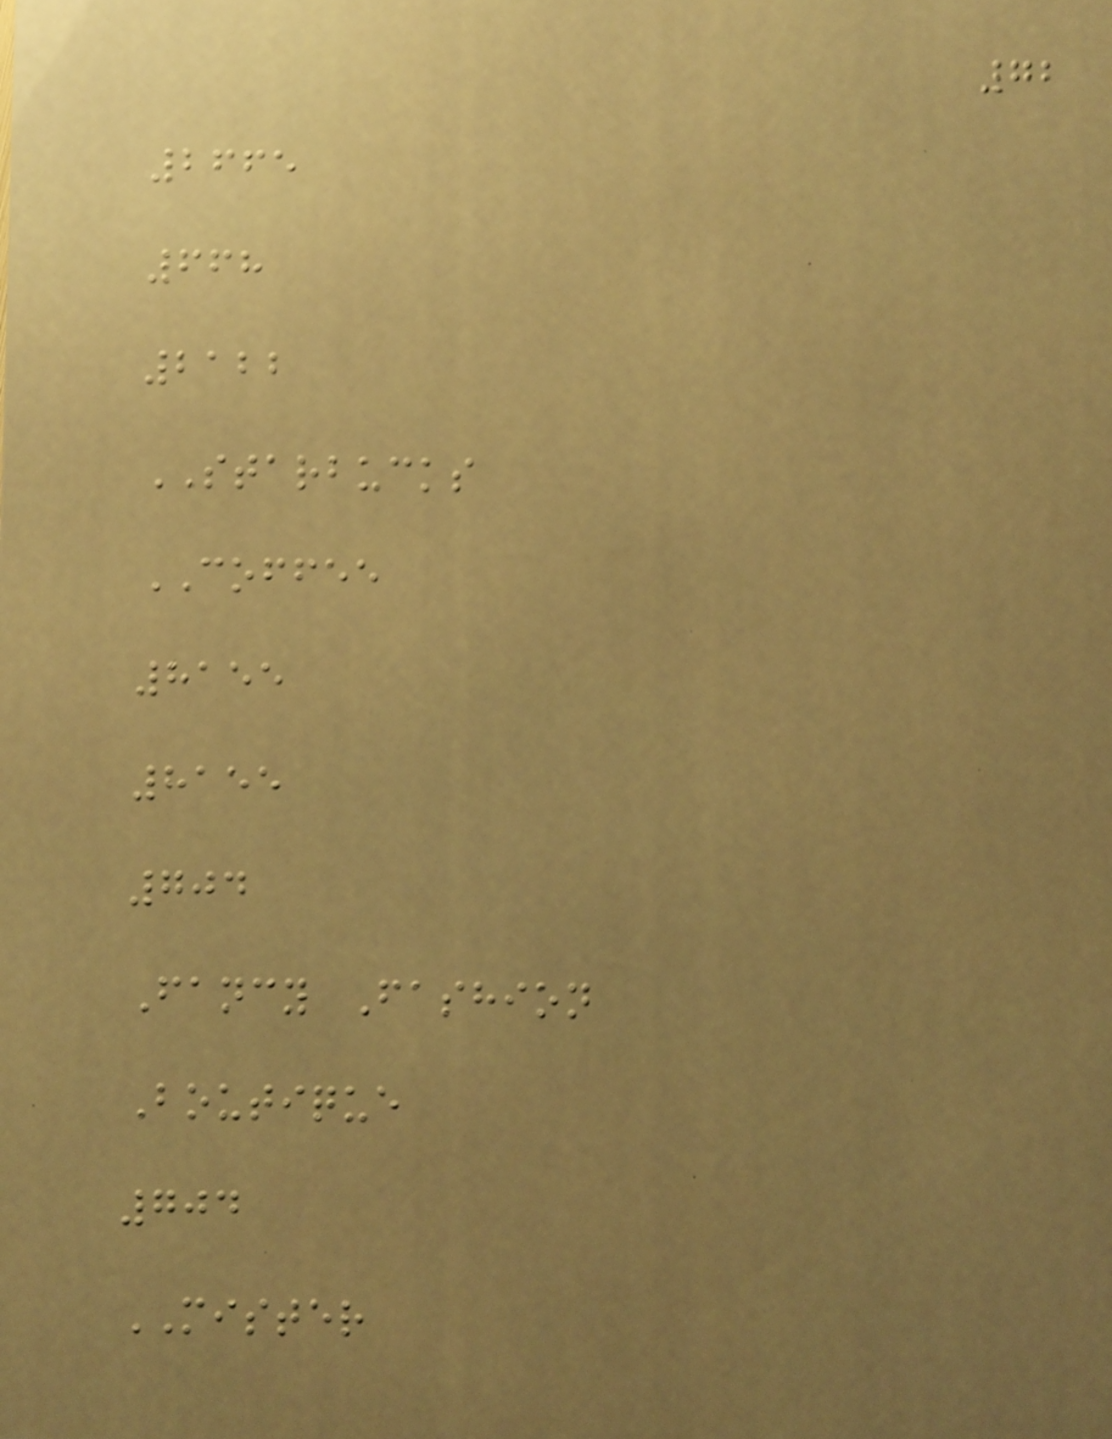72
2665
668
2122
STARBUCKS
COFFEE
8155
8155
704
Fancy Fashion
Boutique
704
MISTER
